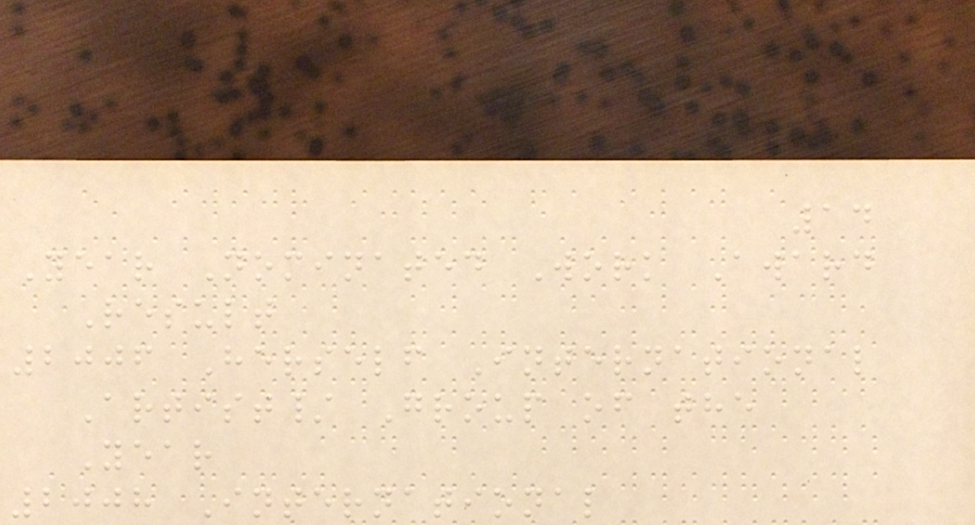14
Year Nominated Work Award
Result
2006 Herself International
Artist/ Group of the
Year
2008 International
